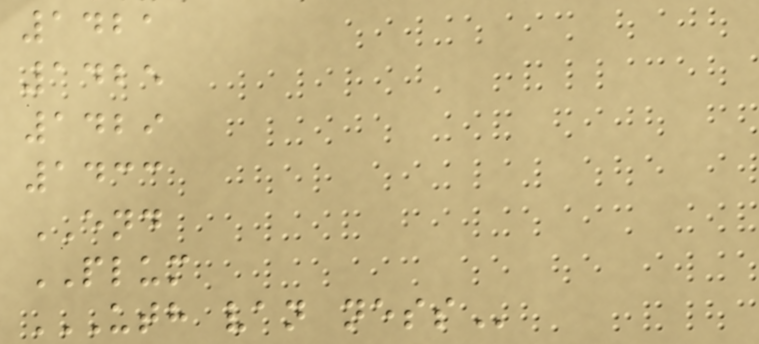1421
1425
1429
1433
END
PLUM
UTH VAN NESS
